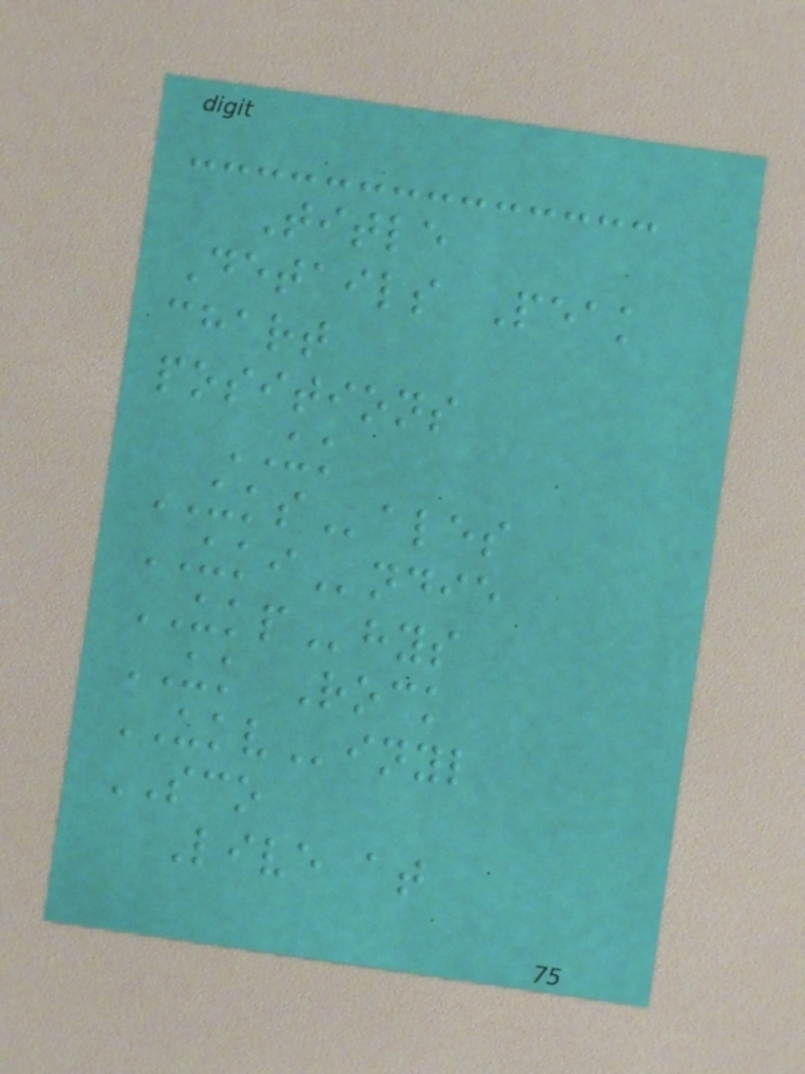Title
Details Peak
chart
positions
UK
UKSales
UKIndie
UKPhys
UK Rock
UKVinyl
SCO
Live at
